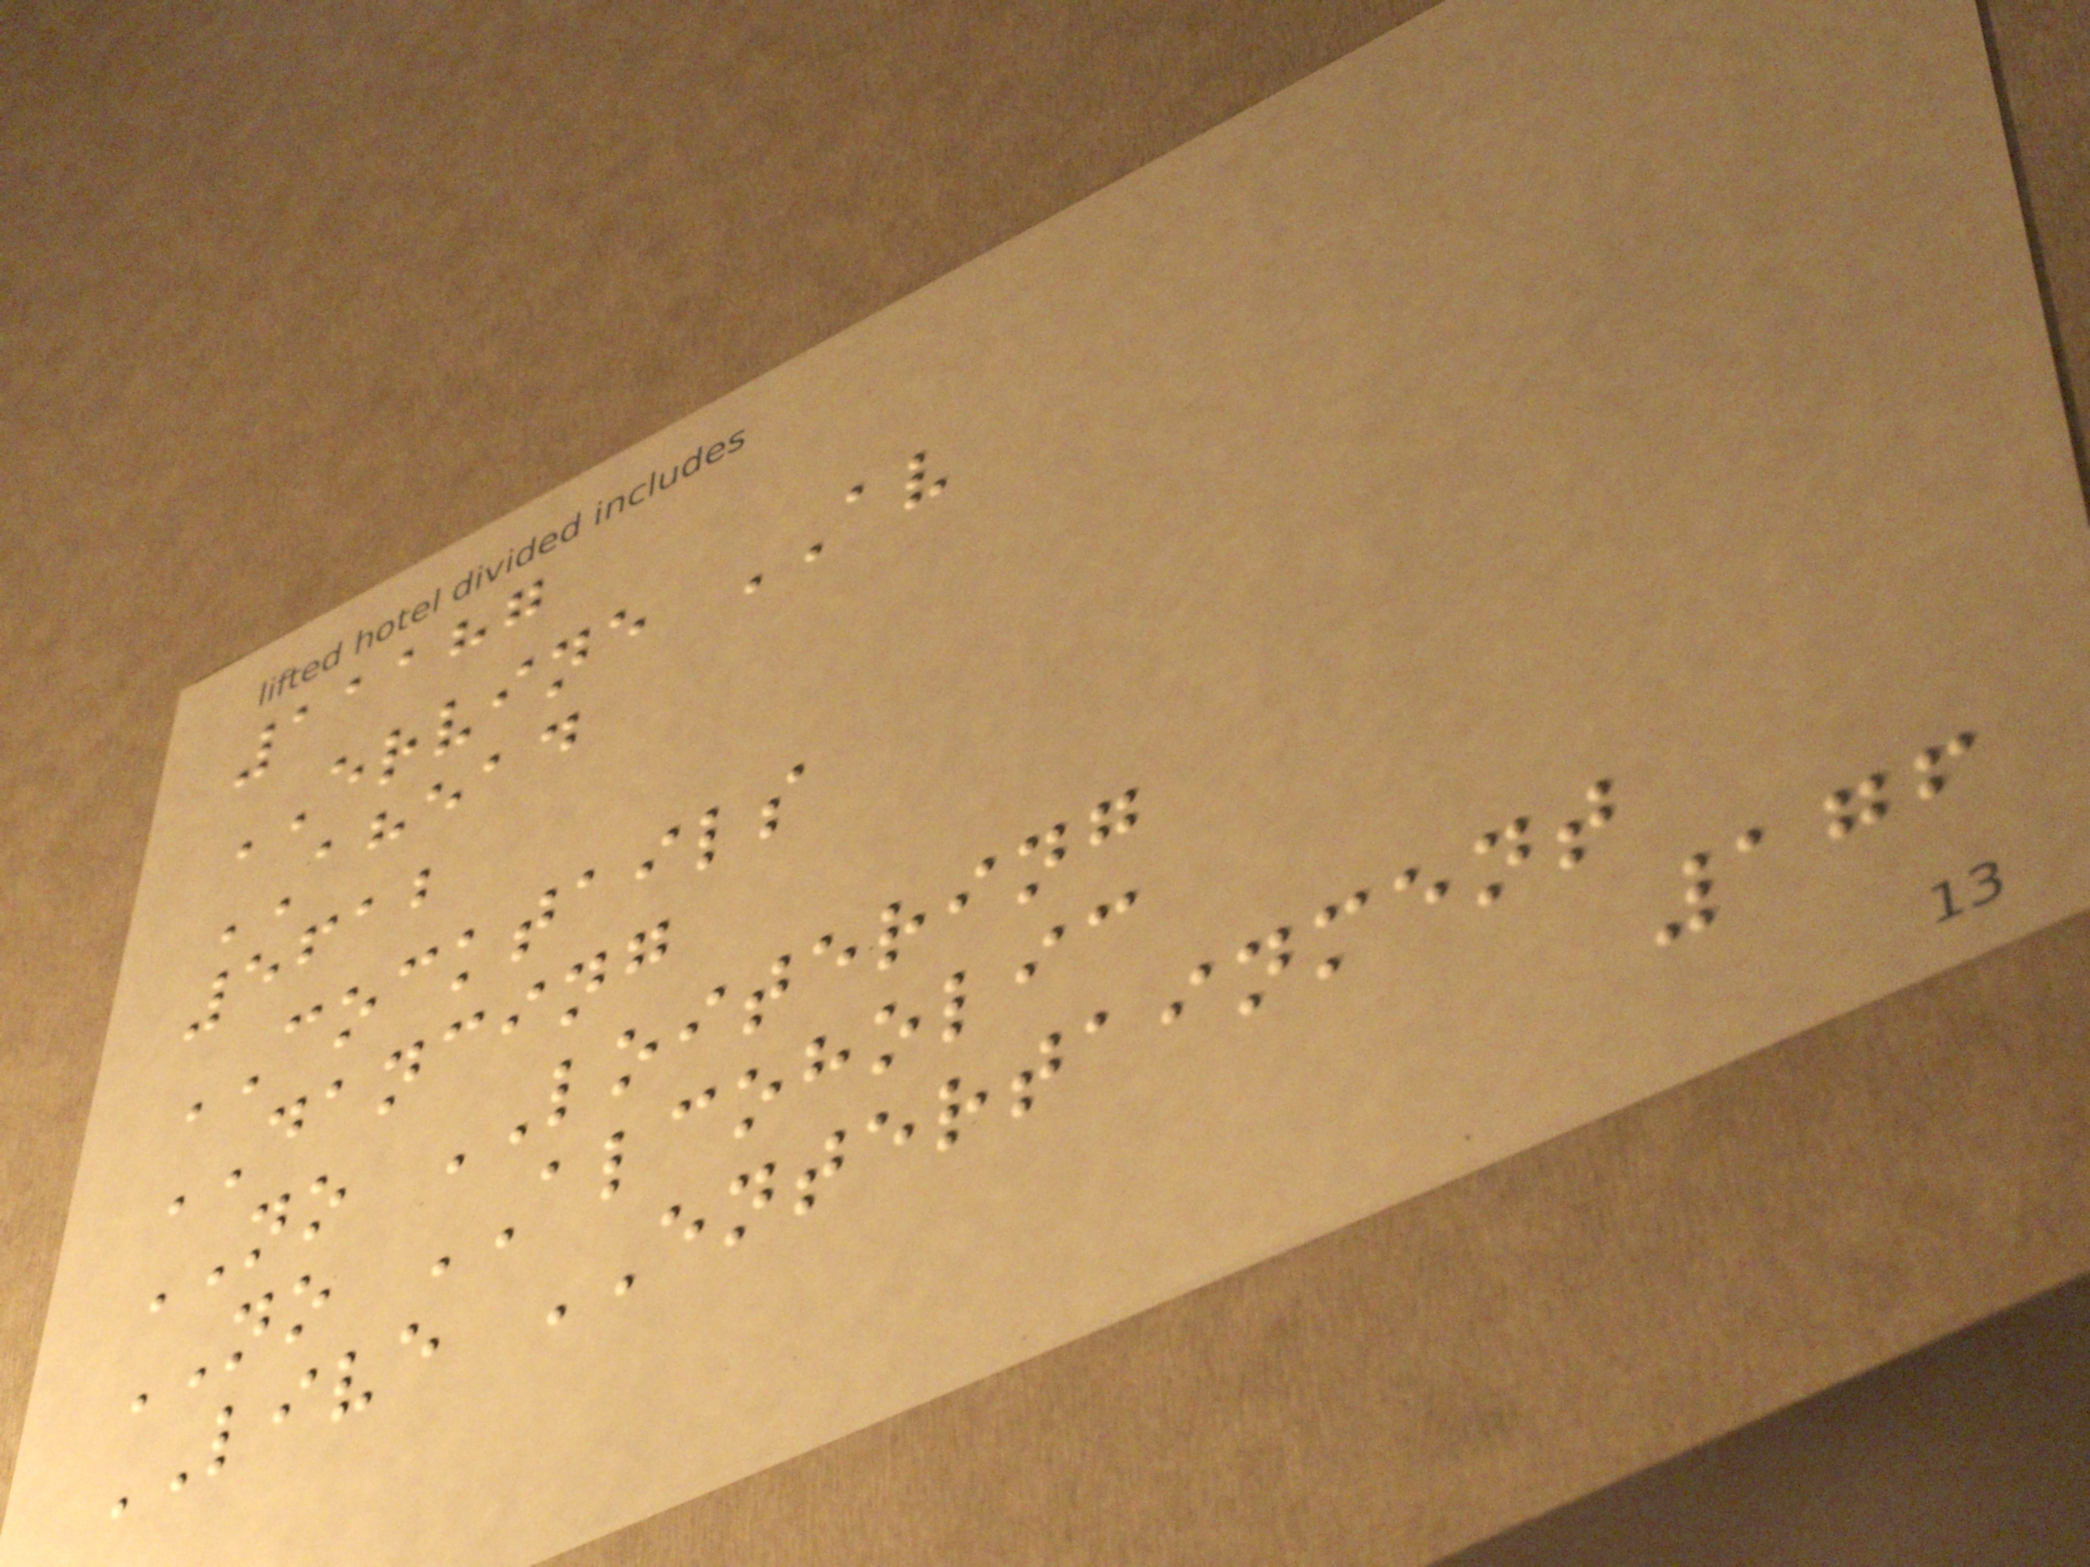11187
ERVINE AV
AHEAD
5612
COCKTAILS
DANCING
NO LOITERING
NO ALCOHOLIC
LIVE ENTERTAINMENT
176
